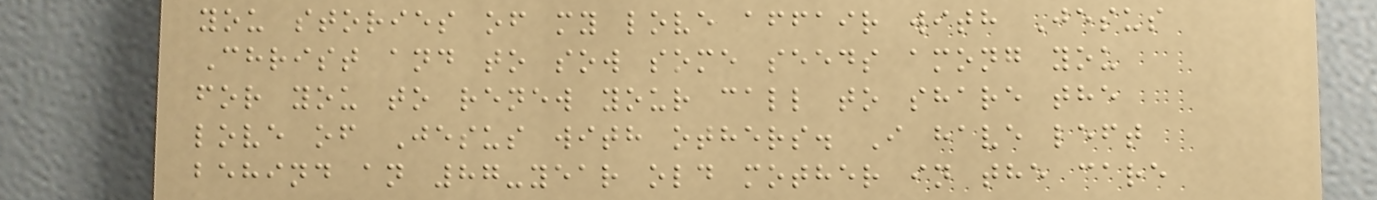you stories of my love affair with Jesus
Christ and to sow some seeds among you
for you to renew your call to share the
love of Jesus with others. I have left
behind an 87-year old mother in the care
